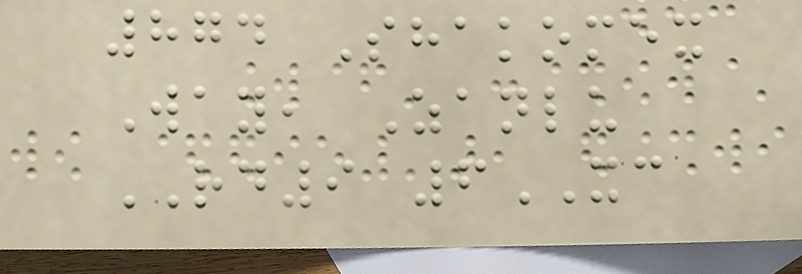874 Shakomex
Way, Zanlu
RD9 6XC
